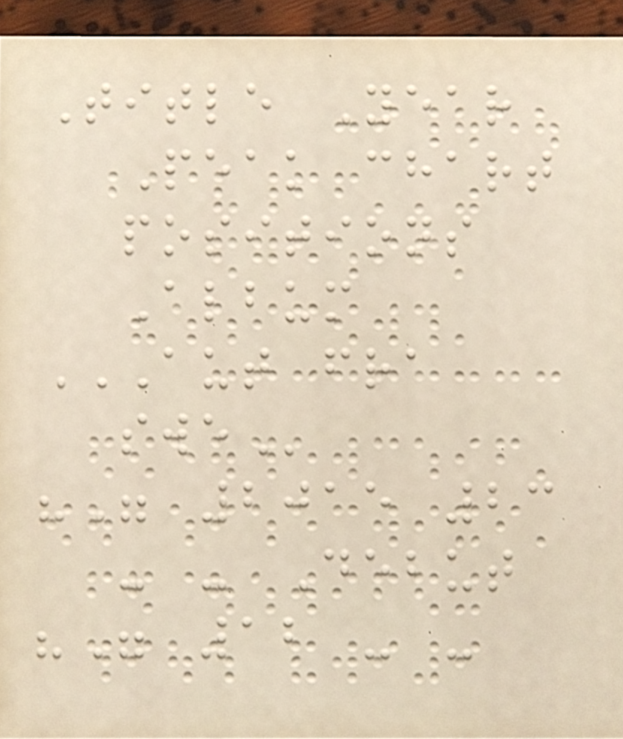Title Year
Peak chart
positions
Album
AUT FRA
SWE
"" 2015 23
- - Debut
"" 12 - -
